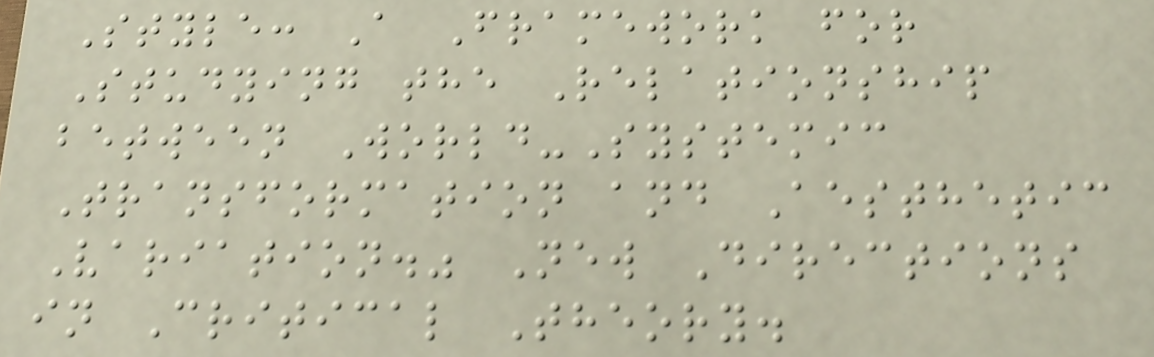Style: A Framework for
Studying the Relationship
between World-Systemic
Transformation and Aesthetic
Variation." New Directions
in Critical Theory.
